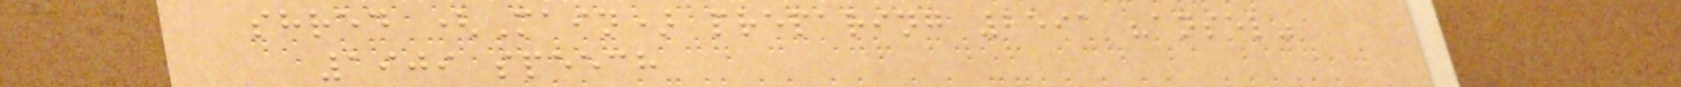shred (Main) preparing 2591 "ansel"
1909 speech
